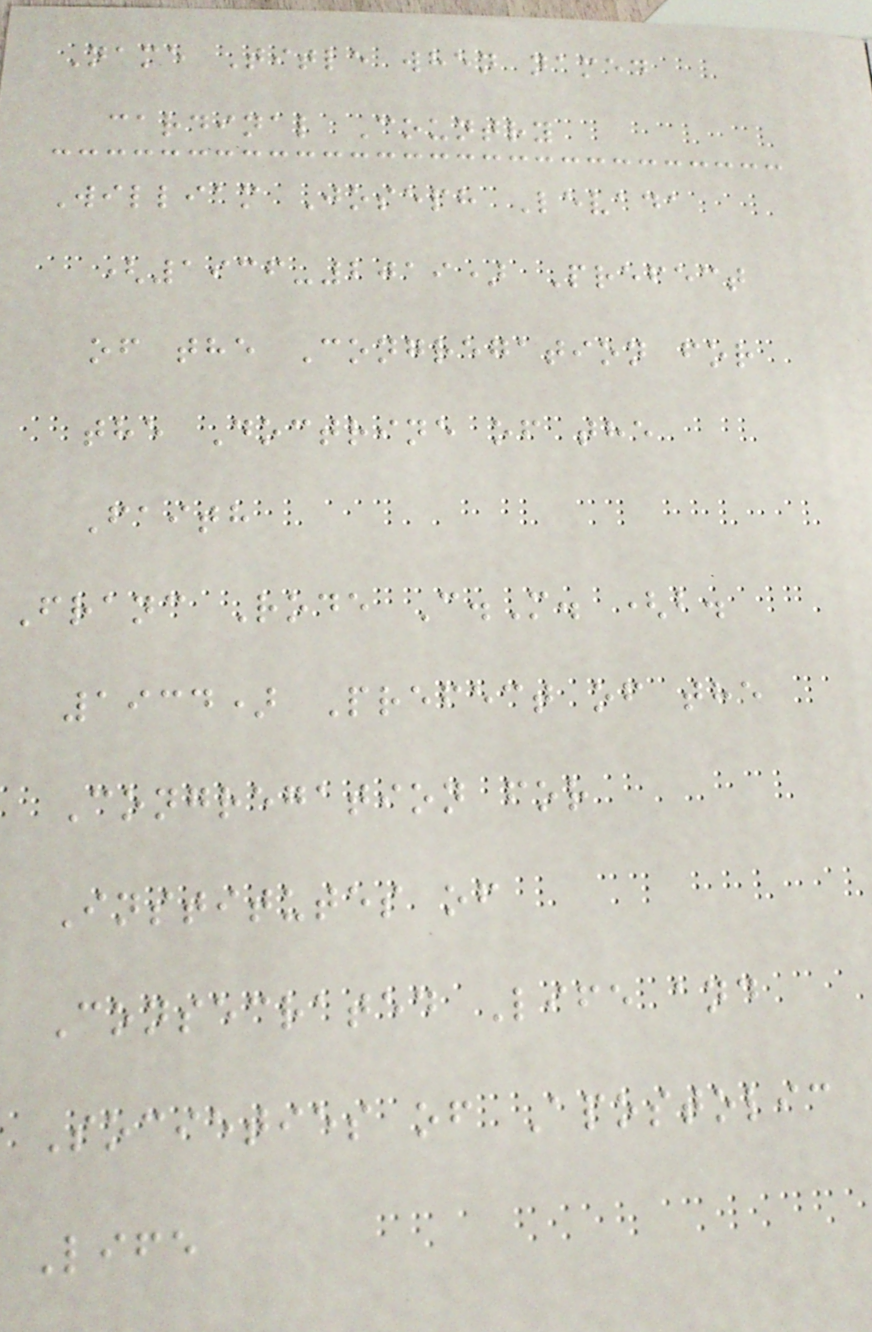Name Title when named
cardinal Country
William Joseph Levada
(1936-2019) Prefect
of the Congregation for
the Doctrine of the
Faith
Franc Rode C.M. (b.
1934) Prefect of the
Congregation for
Institutes of
Consecrated Life and
Societies of Apostolic
Life
